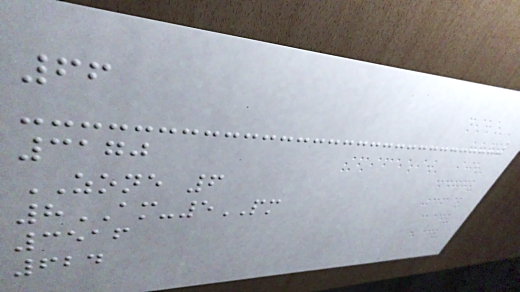66
3170
ZONE 6
8AM-5PM
3516
624
